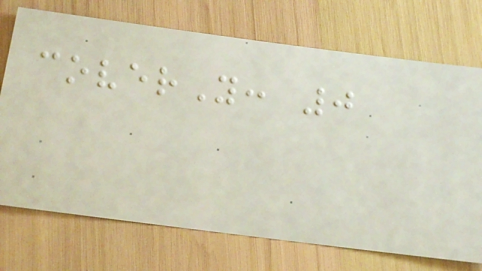coverY: 0
